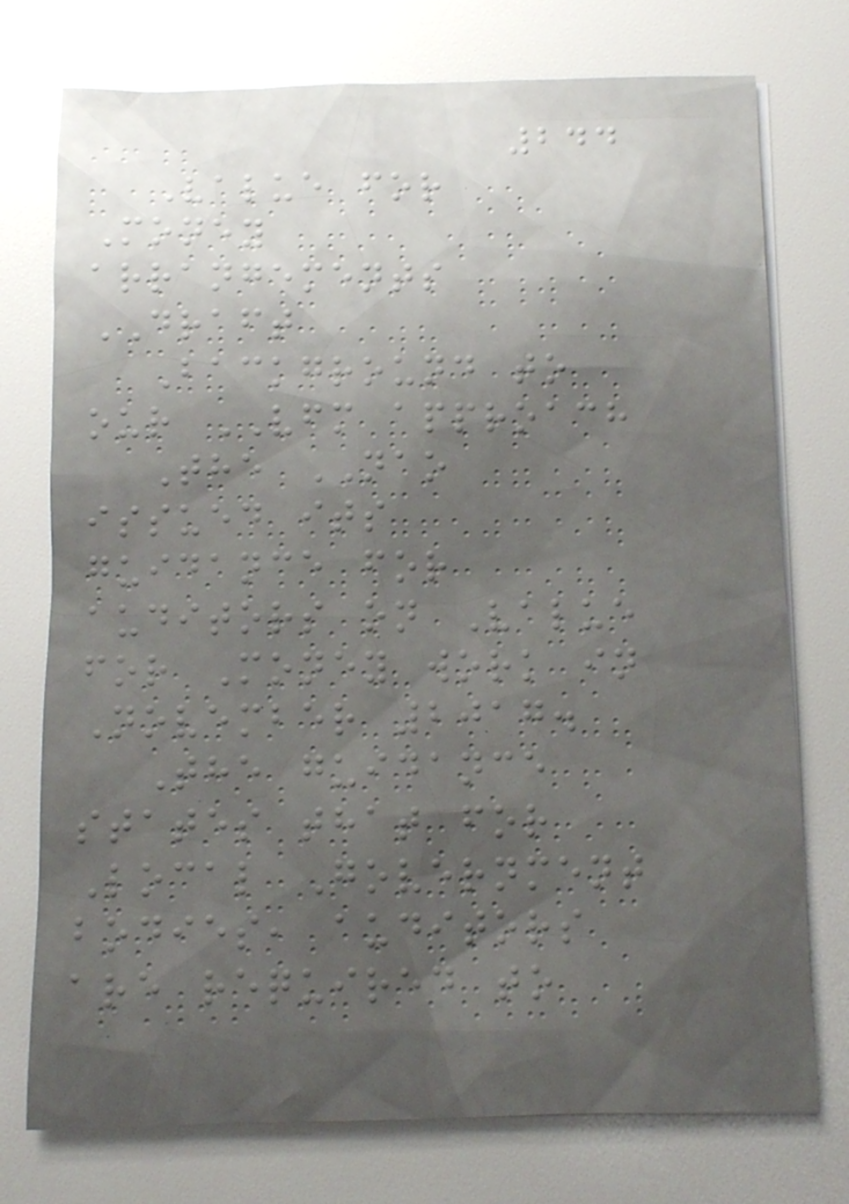244
Value for
Money
arrangements
DRAFT
Background to
our VFM approach
The NAO
issued its
guidance for
auditors on Value
for Money work in
November 2017.
The guidance
states that for
Local Government
bodies, auditors
are required to
